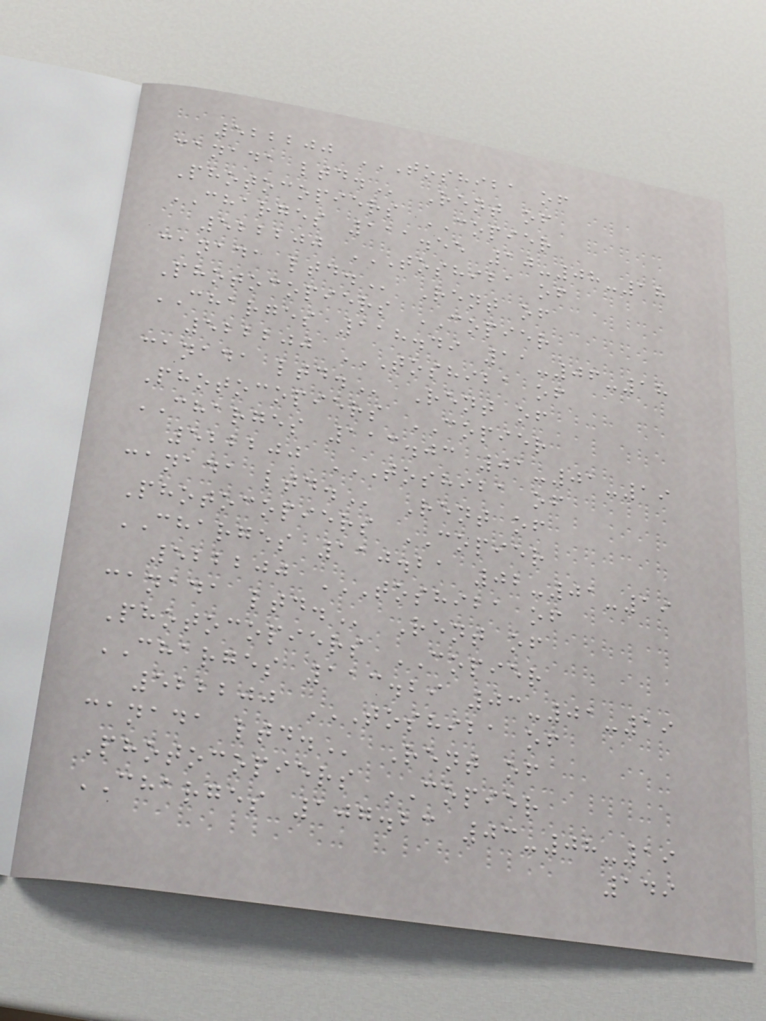522200 TOSHIBA OF
CANADA LTD. Rent of
Photocopiers COPIER
CHARGES 111.55 10-08-18
522200 TOSHIBA OF
CANADA LTD. Rent of
Photocopiers COPIER
CHARGES 118.49 11-06-18
522200 TOSHIBA OF
CANADA LTD. Rent of
Photocopiers COPIER
CHARGES 113.03 01-01-19
522200 TOSHIBA OF
CANADA LTD. Rent of
Photocopiers COPIER
CHARGES 110.21 02-01-19
522200 TOSHIBA OF
CANADA LTD. Rent of
Photocopiers COPIER
CHARGES 113.29 03-01-19
522200 TOSHIBA OF
CANADA LTD. Rent of
Photocopiers COPIER
CHARGES 107.23 03-08-19
149
